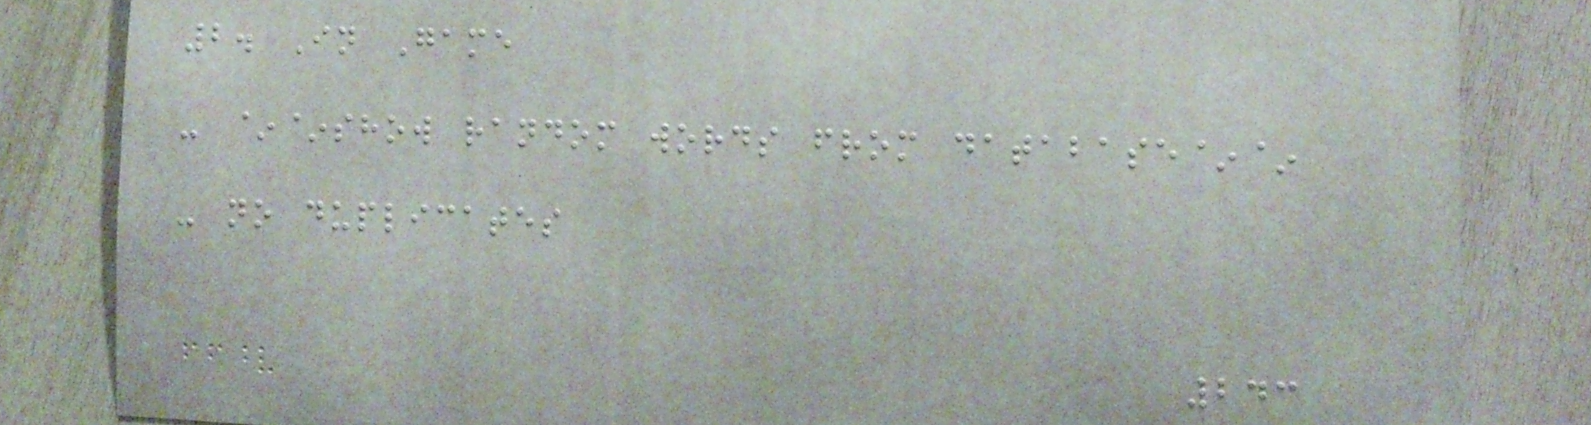2. In Game
- ~~show random words from database~~
- no duplicates
243
